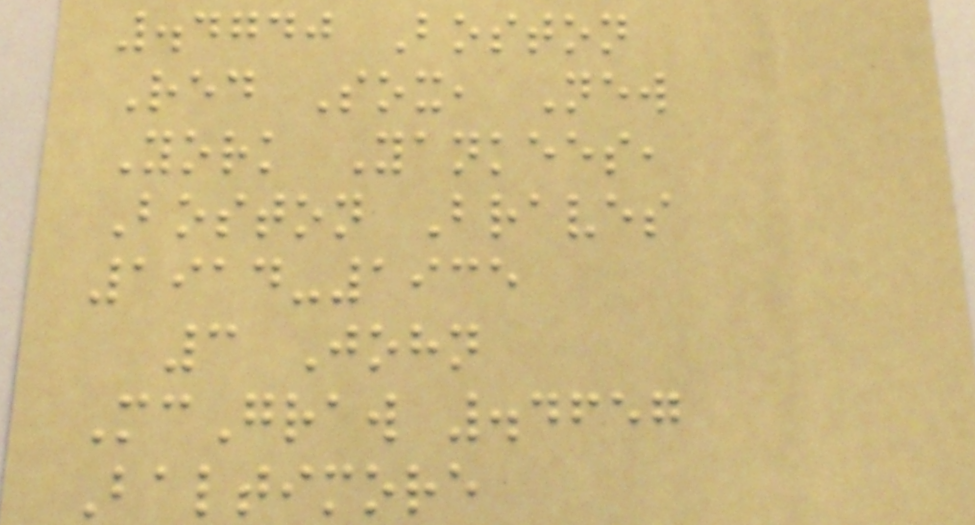.4740 Boston
Red Sox, New
York Yankees,
Boston Braves
1914-1935
3 John
McGraw .4657
Baltimore
